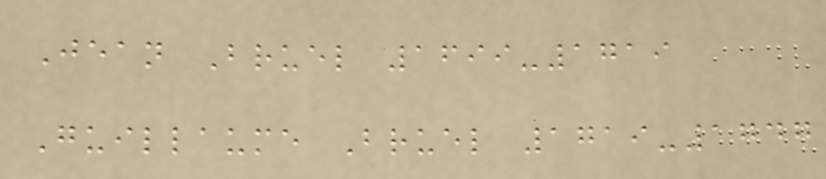Jean Bruel 1699-1719
Guillaume Bruel 1719-1747
